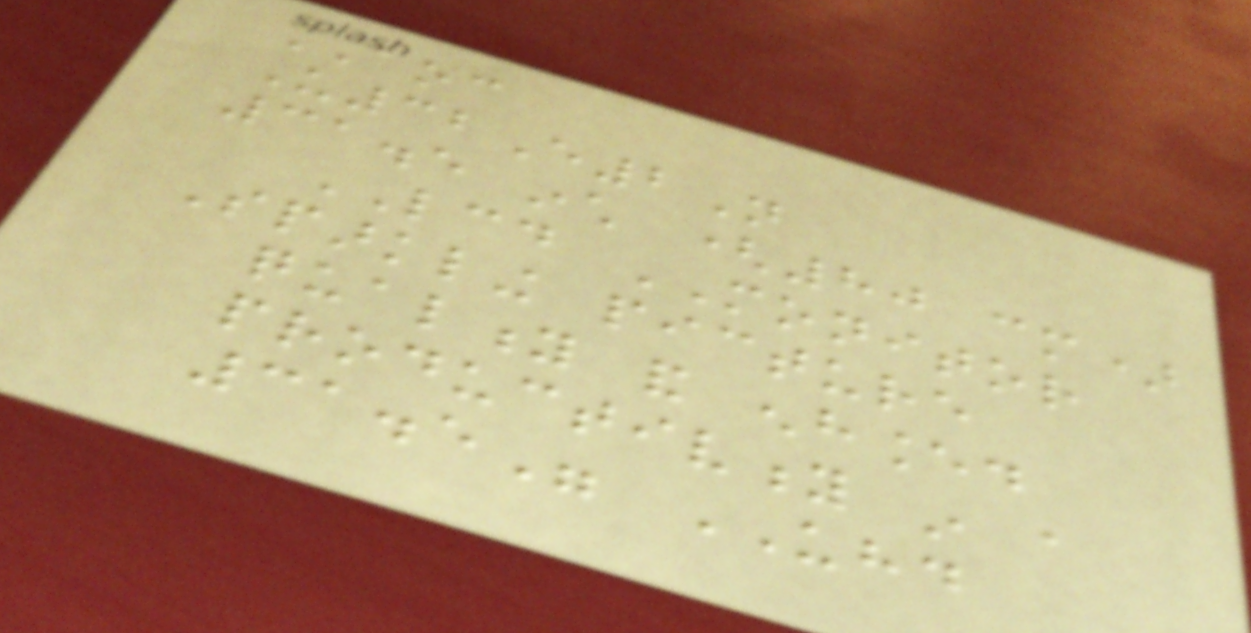AOC
U32E2N
31.5 inch (80 cm)
LCD MONITOR
Sparkling picture
quality and enhanced
productivity in a
31.5" UHD
